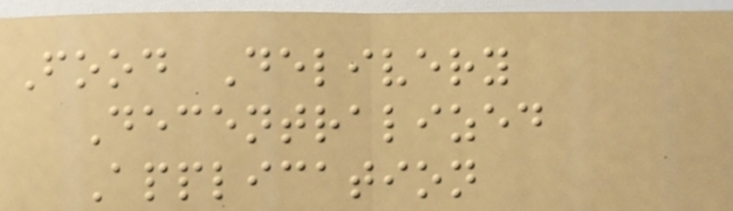Food Delivery
Decentralized
Application
